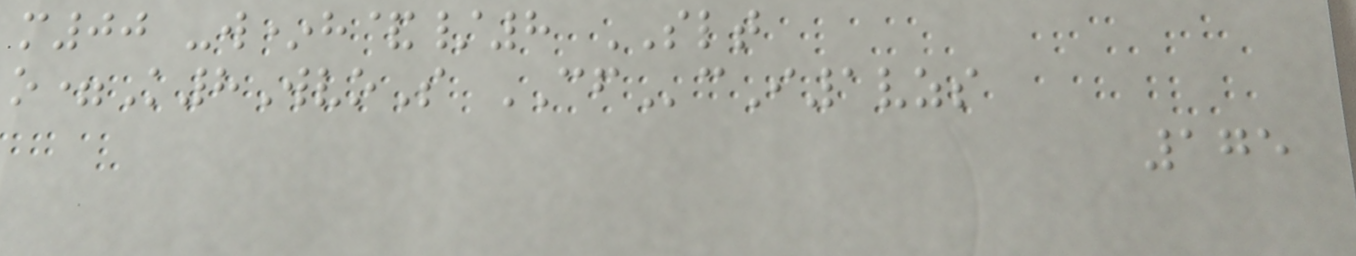m00 -w*h&/8 SLT
o=K8WvoS CFcI1vzs
175
